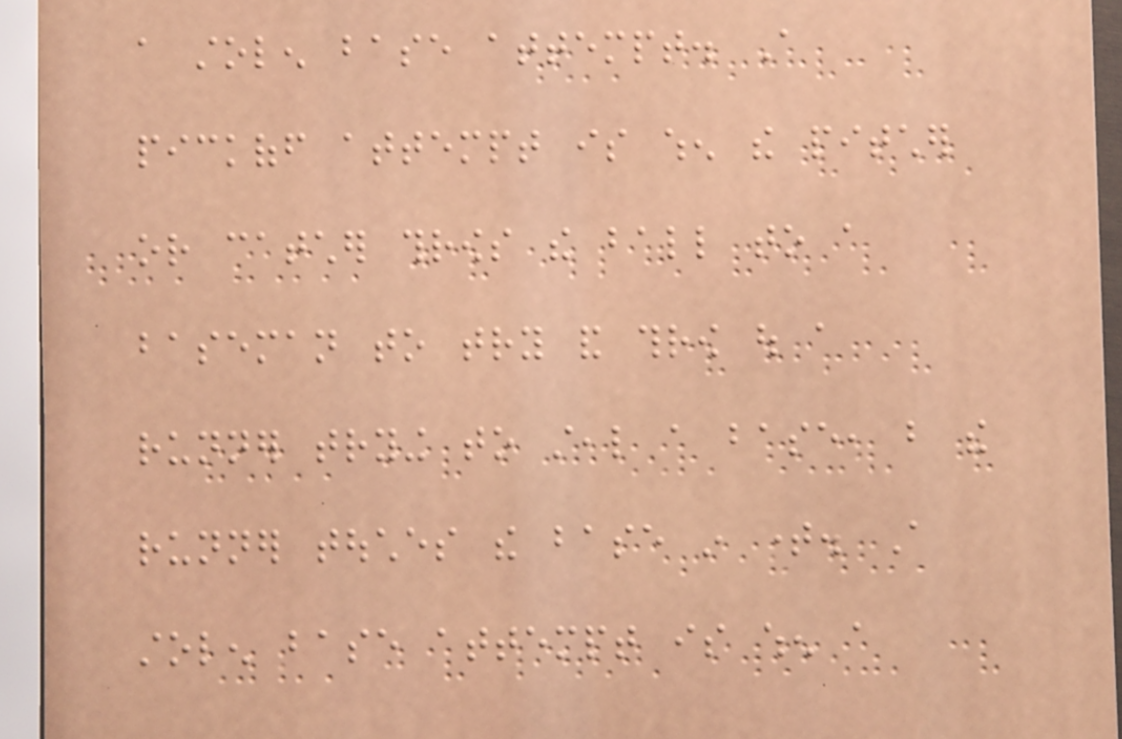a stolen base attempt. A
pickoff attempt is when the pitcher
or catcher throws the ball to a
baseman to try and throw out a
runner trying to steal a base, but the
runner touches the base in time. A
stolen base attempt is when a
